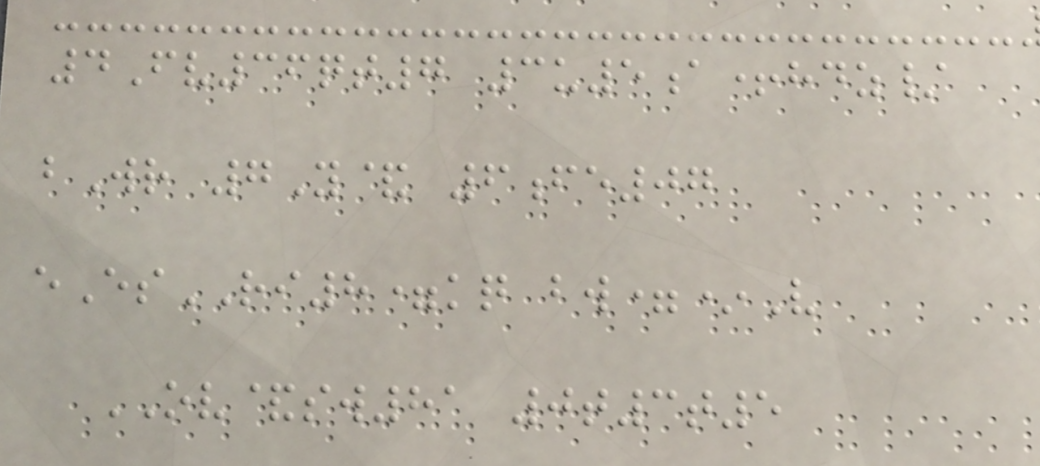4Fv36qt7 3u5a+hdz/
bWr 7Y& 6fe07
eEsRI8=kq bw=*V
OV&sw81 0t3t5
